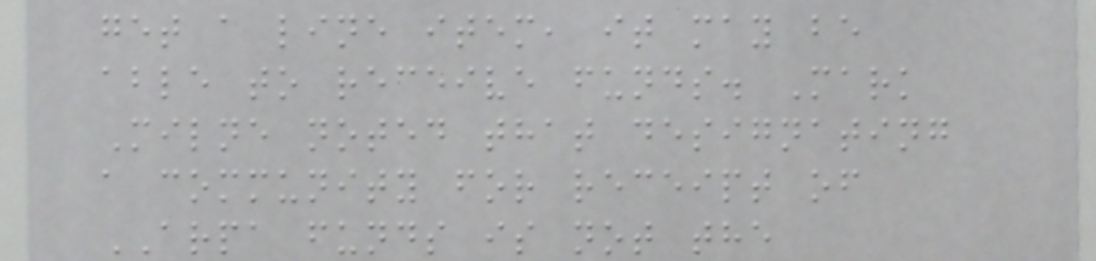get a line item, it may be
able to receive funds. Mark
Milne noted that designating
a community for receipt of
ARPA funds is not the
